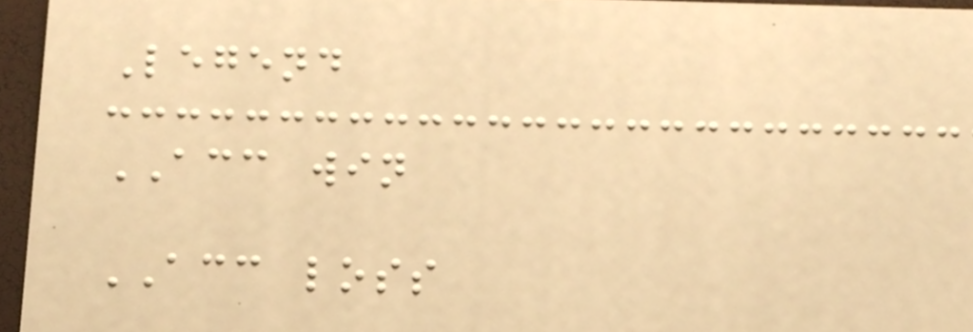Legend
ACC win
ACC loss
